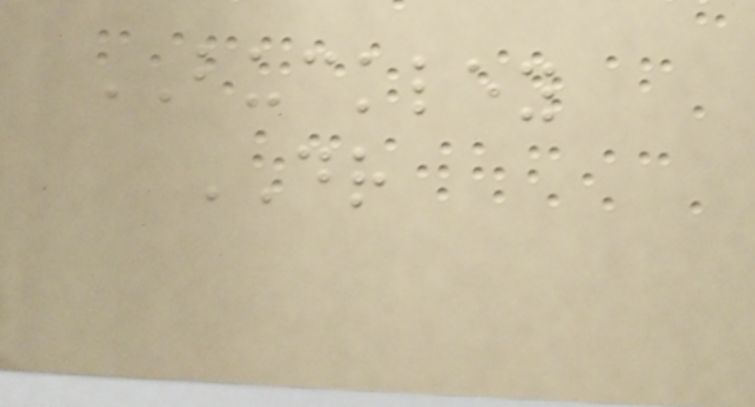BUCKLEY
DR
